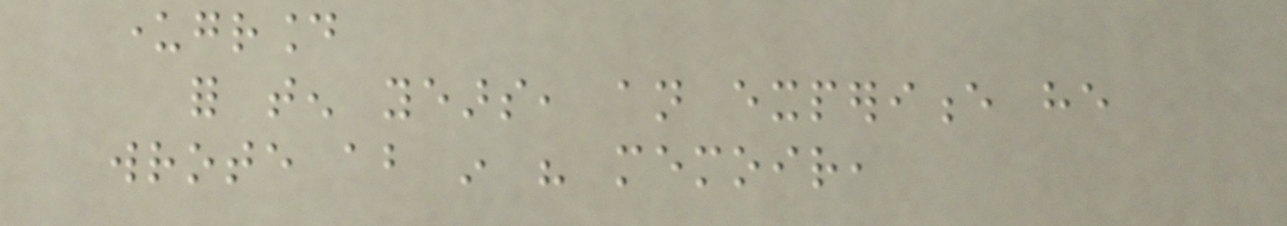underground
for ten years, an experience he
wrote about in his memoir,
